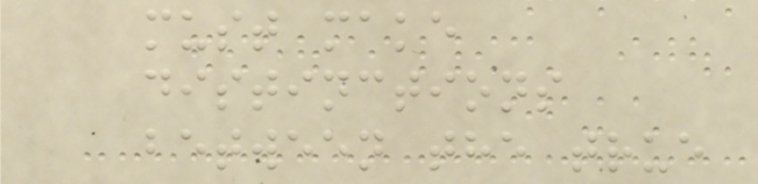must make
distinctions
between the true
